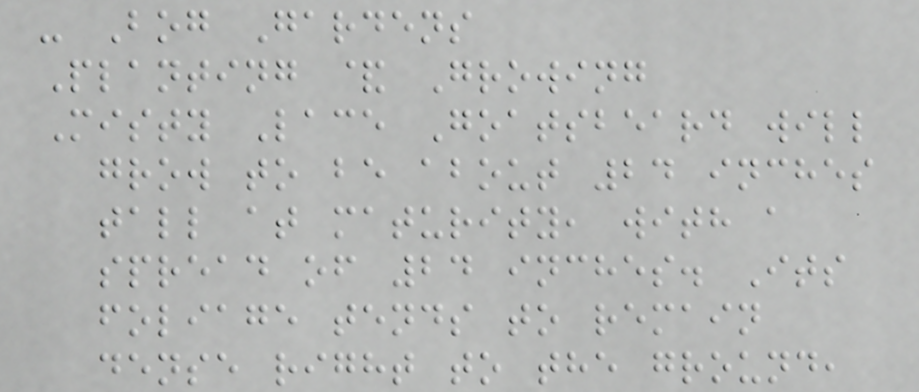- Bog Gardens
Planting & Growing
Misty Lace Goatsbeard will
grow to be about 24 inches
tall at maturity, with a
spread of 24 inches. Its
foliage tends to remain
dense right to the ground,
